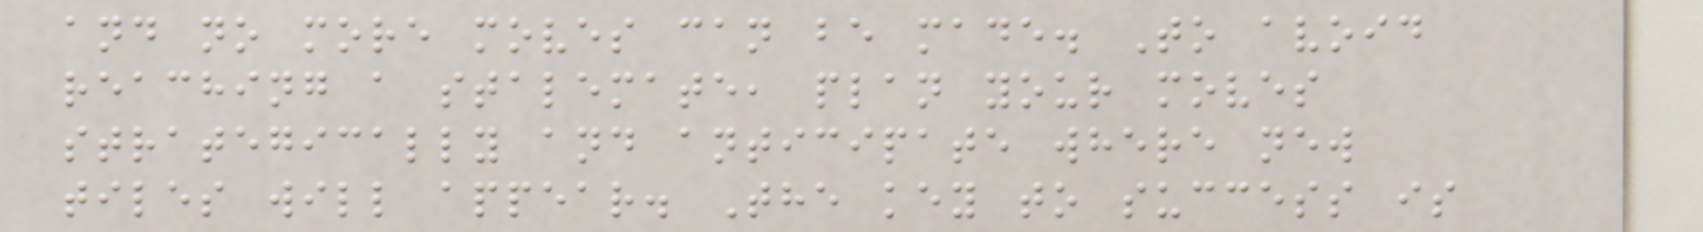and no more moves can be made. To avoid
reaching a stalemate, plan your moves
strategically and anticipate where new
tiles will appear. The key to success is
